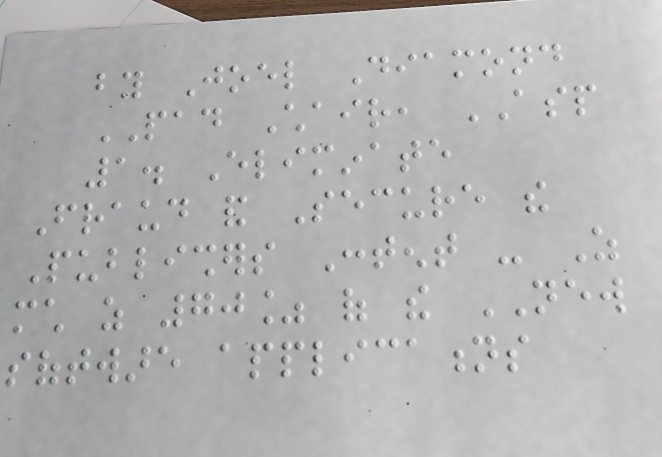by Joel Diamond
PAD Chair, ASP
1. Eliminate
Fraud and Secure the
Publishers Content - As
much as 70% of the NEW
software applications
